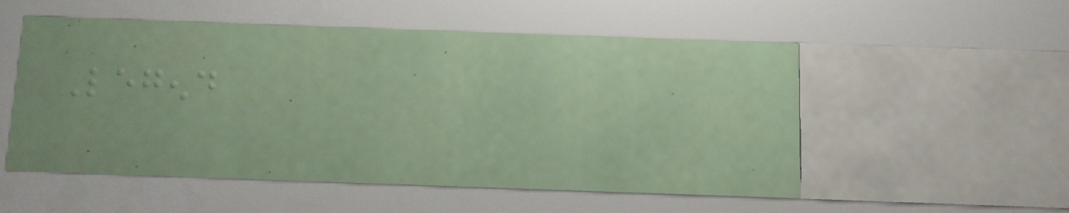Legend
